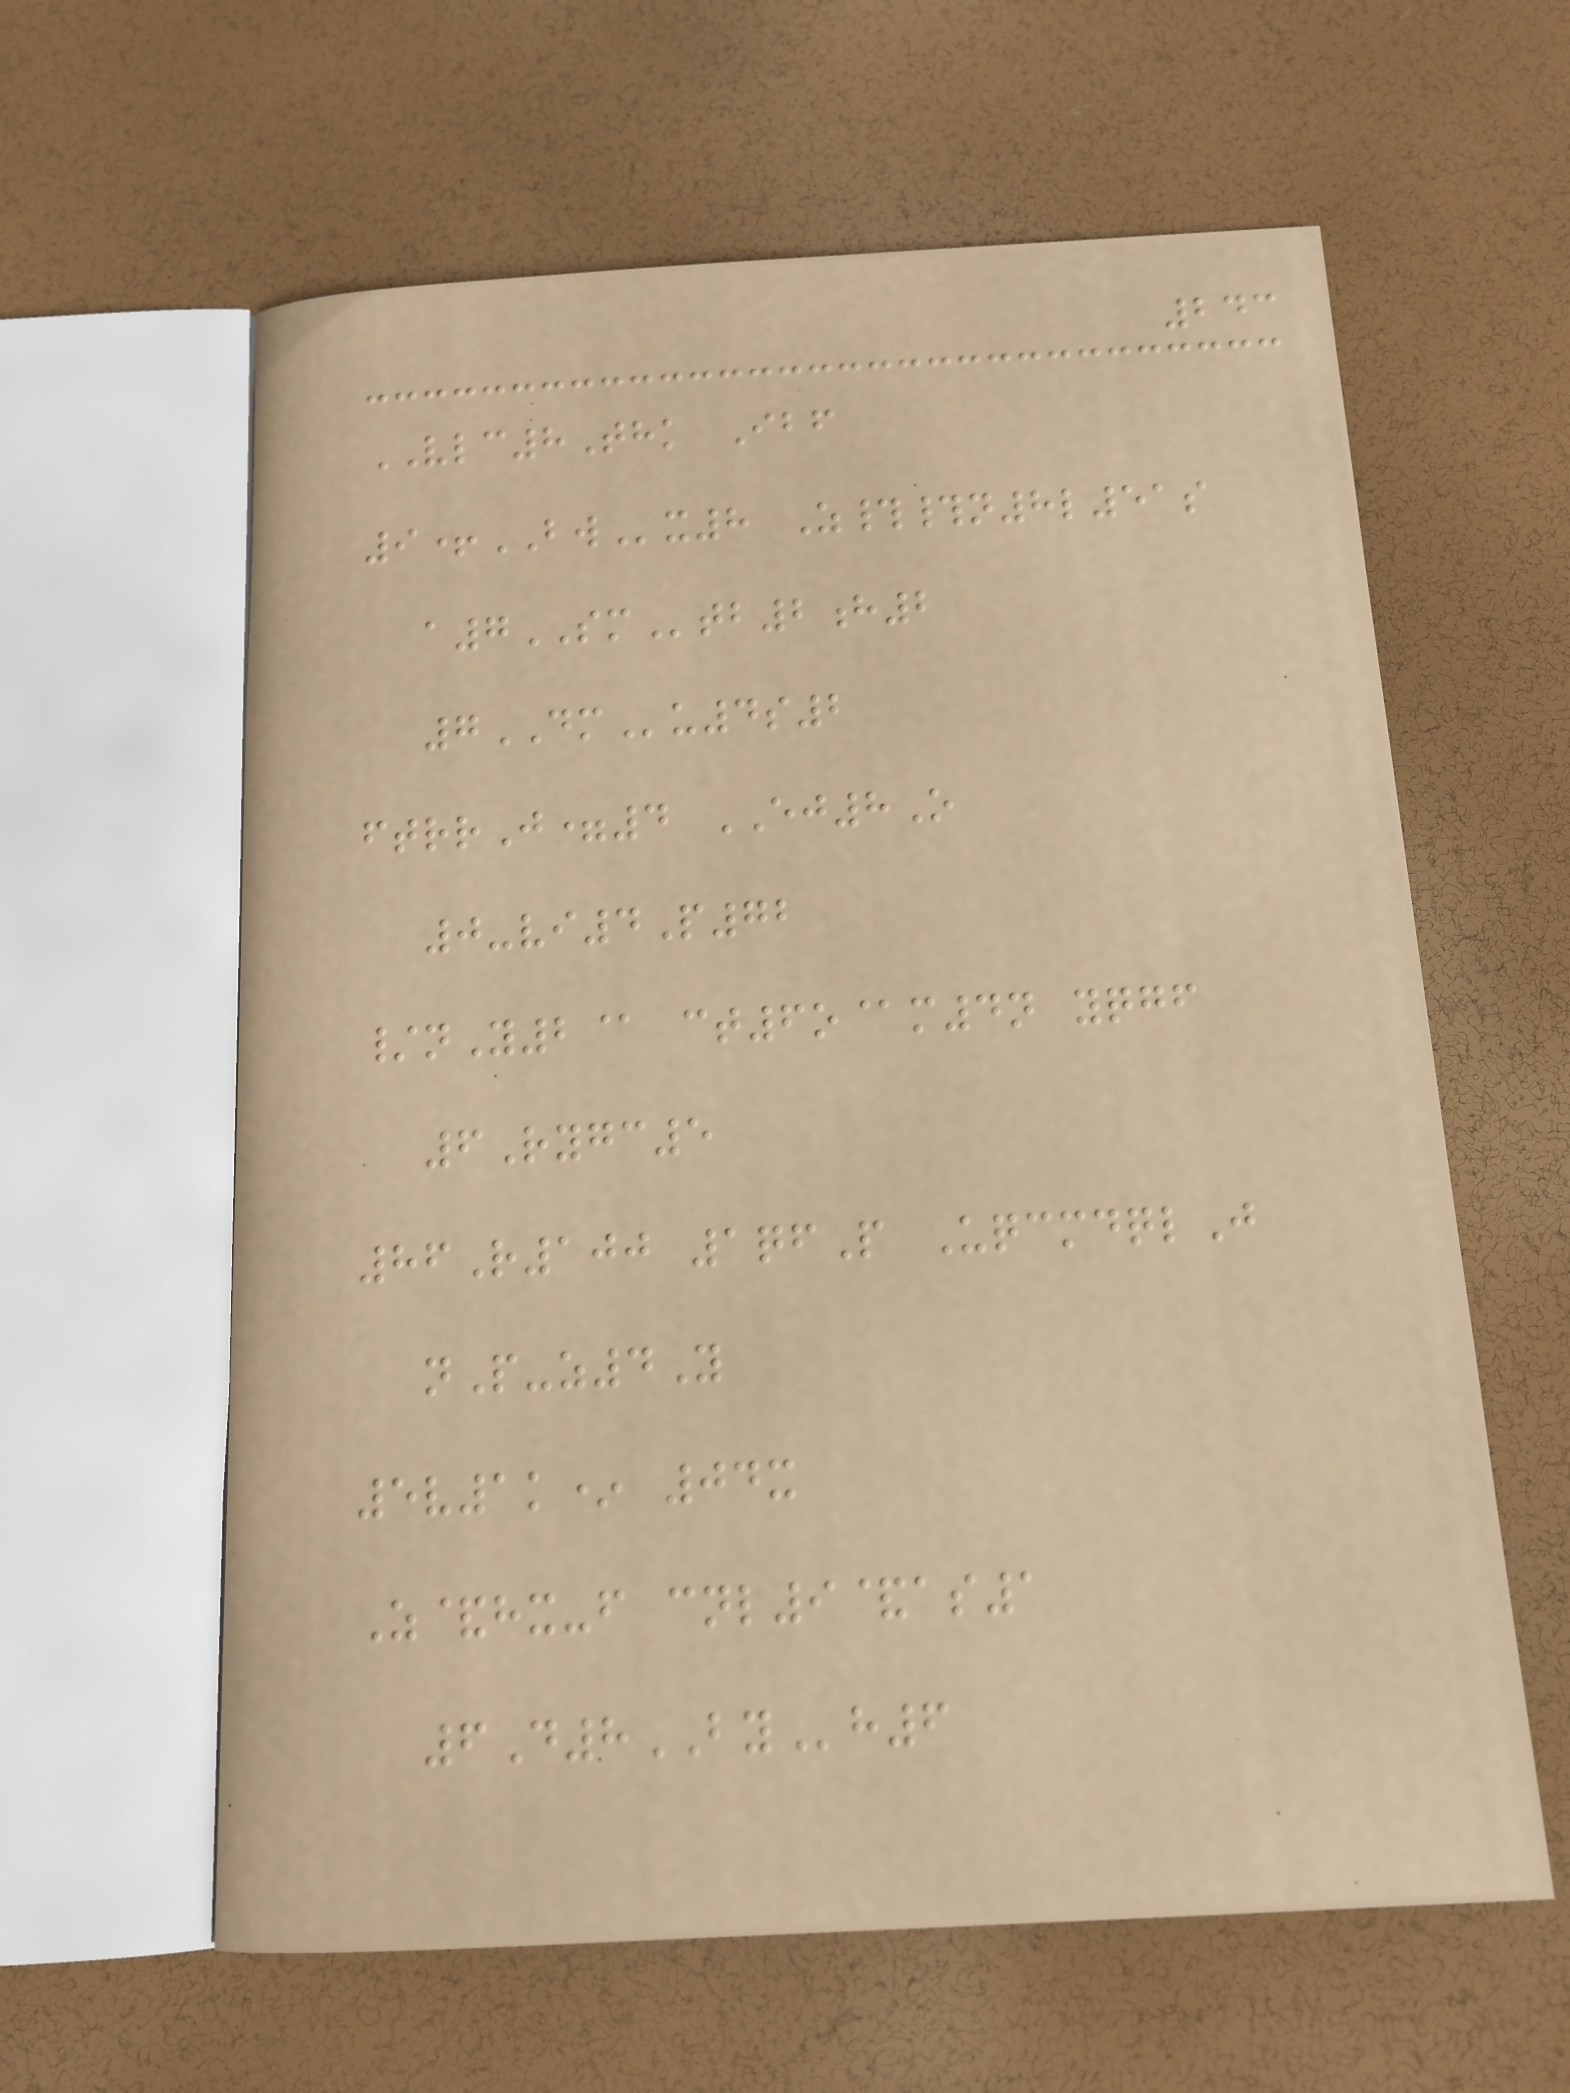243
VLC8Thk Ibf
9+BWx8 Z##n8l51s
a7SMtb2h2
7DMu4s2
ftrrJ=4 EJ8O
0-vi4P72
/nY2@ ct6o@m4n yqgf
6Rygc5
86R100 1qfP UqcmdqlJ
nP-z4Y
5v1k* 04x
Z&hx-f cnl9&as1
6D8BYh6
